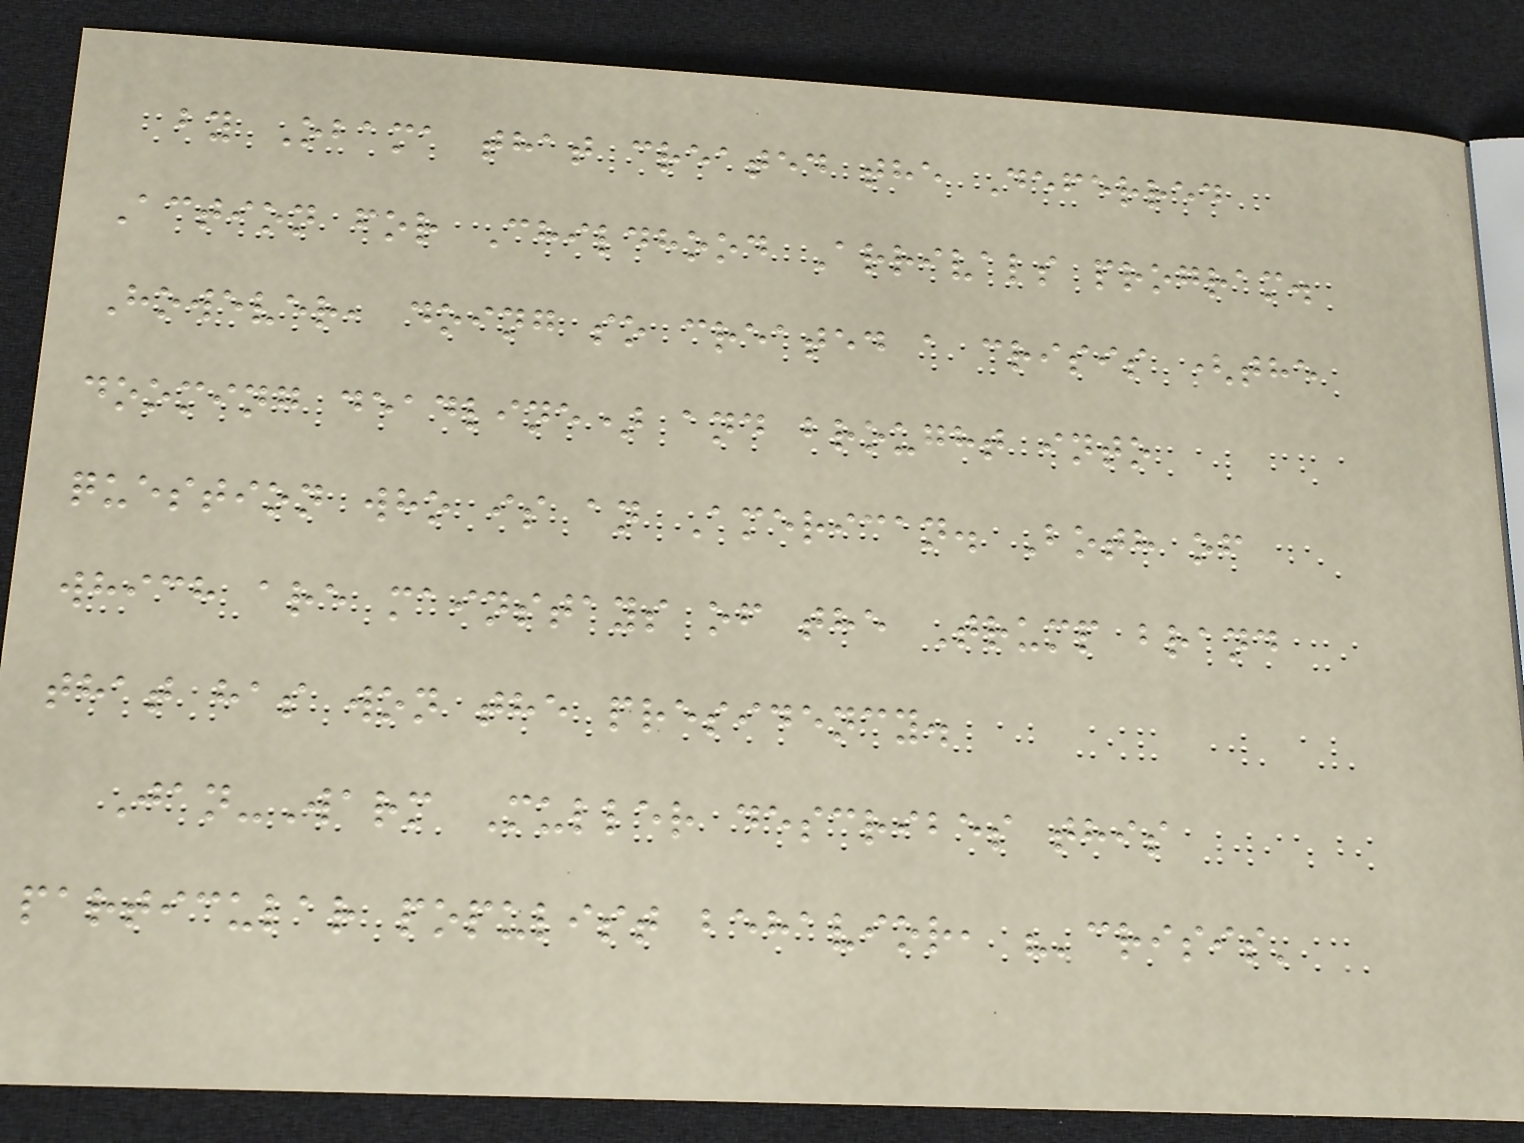by Obama that created the Deferred
Action for Childhood Arrivals program.
However, doing so created a crisis (the
dooming deadline) and brought into
question who is an American. Both of
which are mainstays of the Trump brand
that has won the presidency.
Jan-Warm Muller describes this
particular populist behavior, "'crisis'
